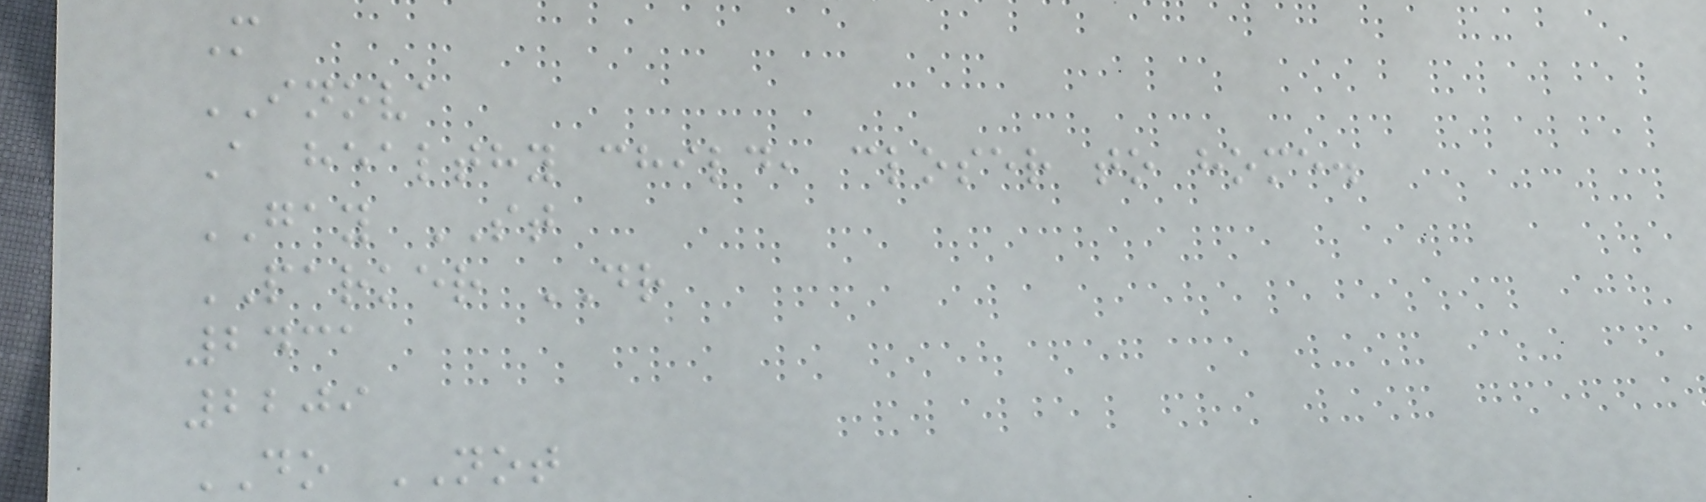M
INOVA
A healthy child, closer to home.
GAY ST
PARKER DR
2431
2209
DO NOT
